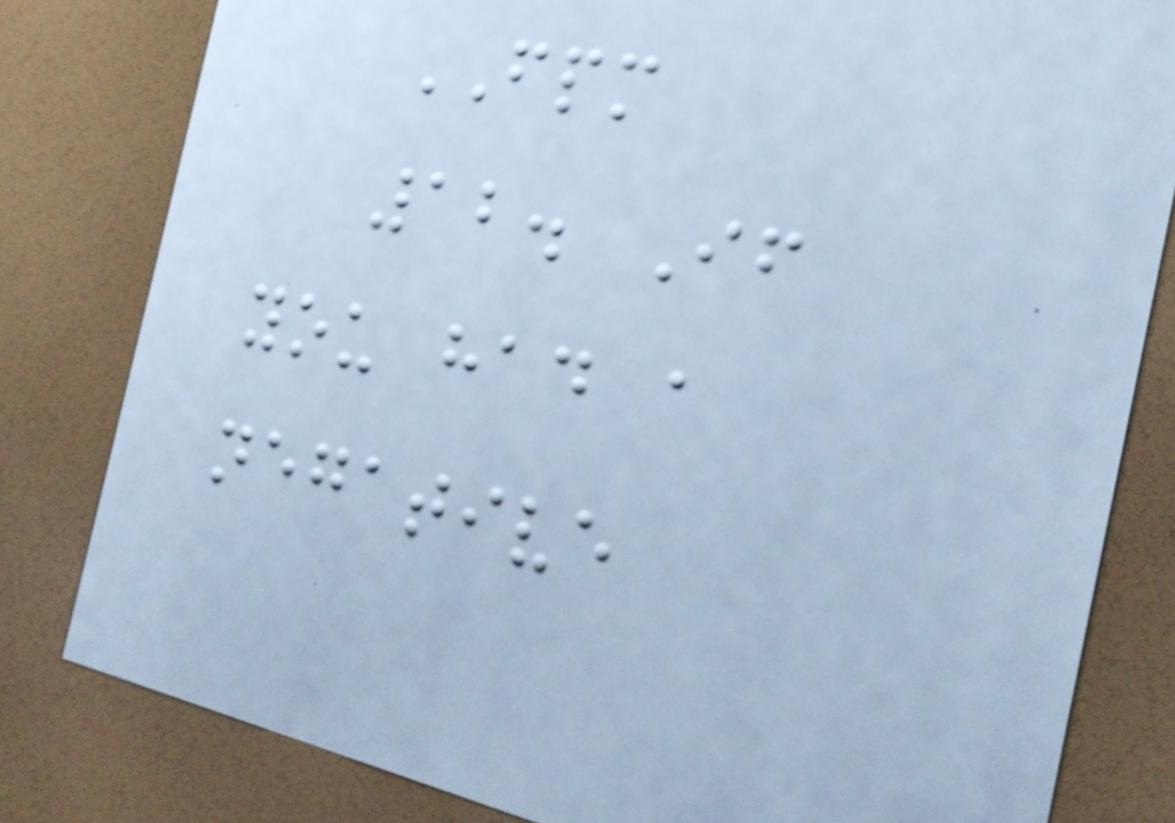FPM
12. If
you had a
negative
